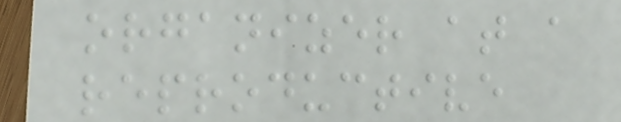organizer at a
reproductive
